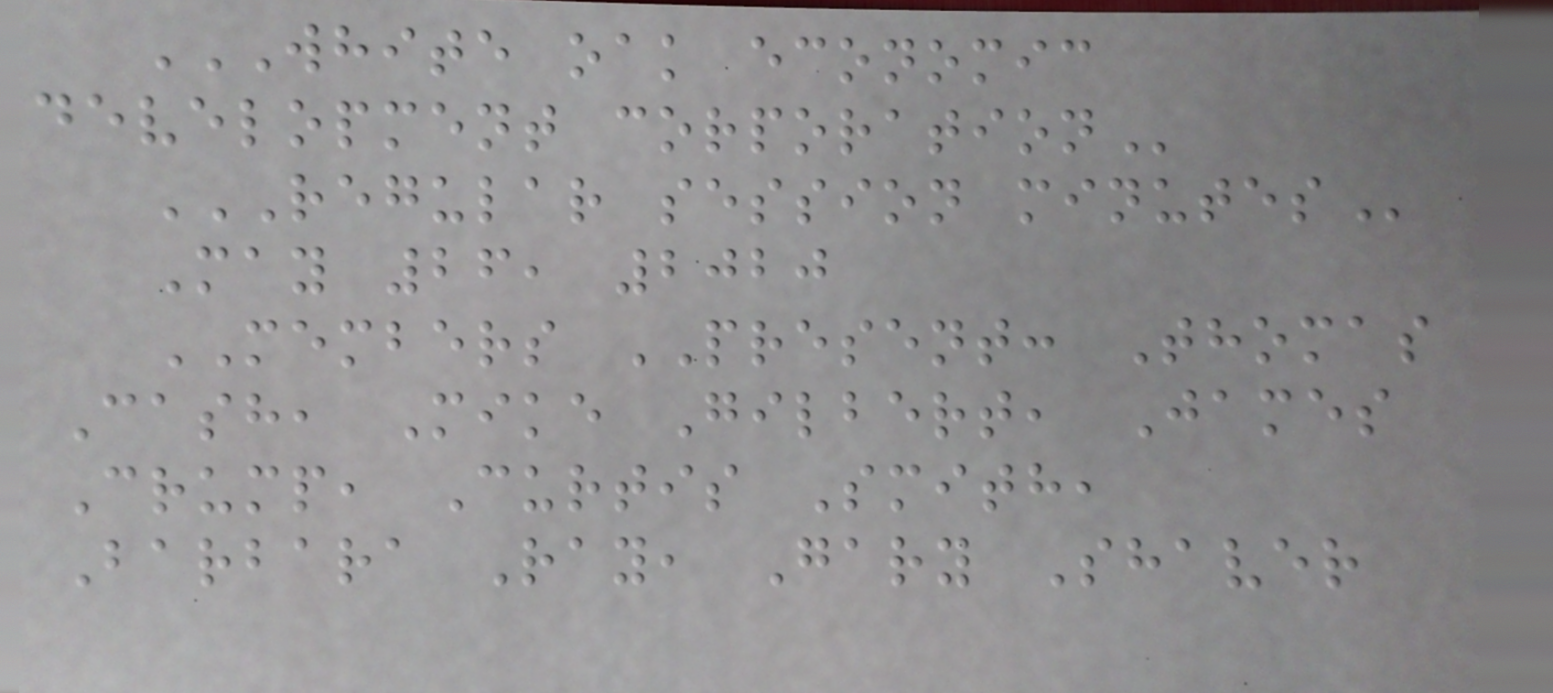WHITE OAK ECONOMIC
DEVELOPMENT CORPORATION
REGULAR SESSION MINUTES
May 26, 2020
MEMBERS PRESENT: Thomas
Cash, Mike Gilbert, James
Crump, Curtis Smith,
Barbara Ray, Gary Shaver
